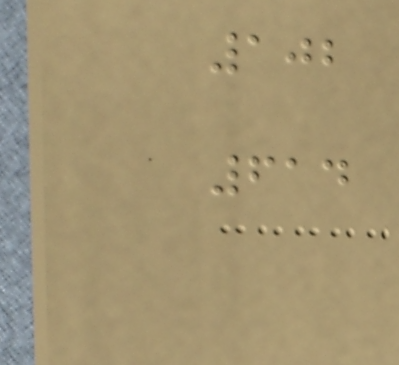102
614
